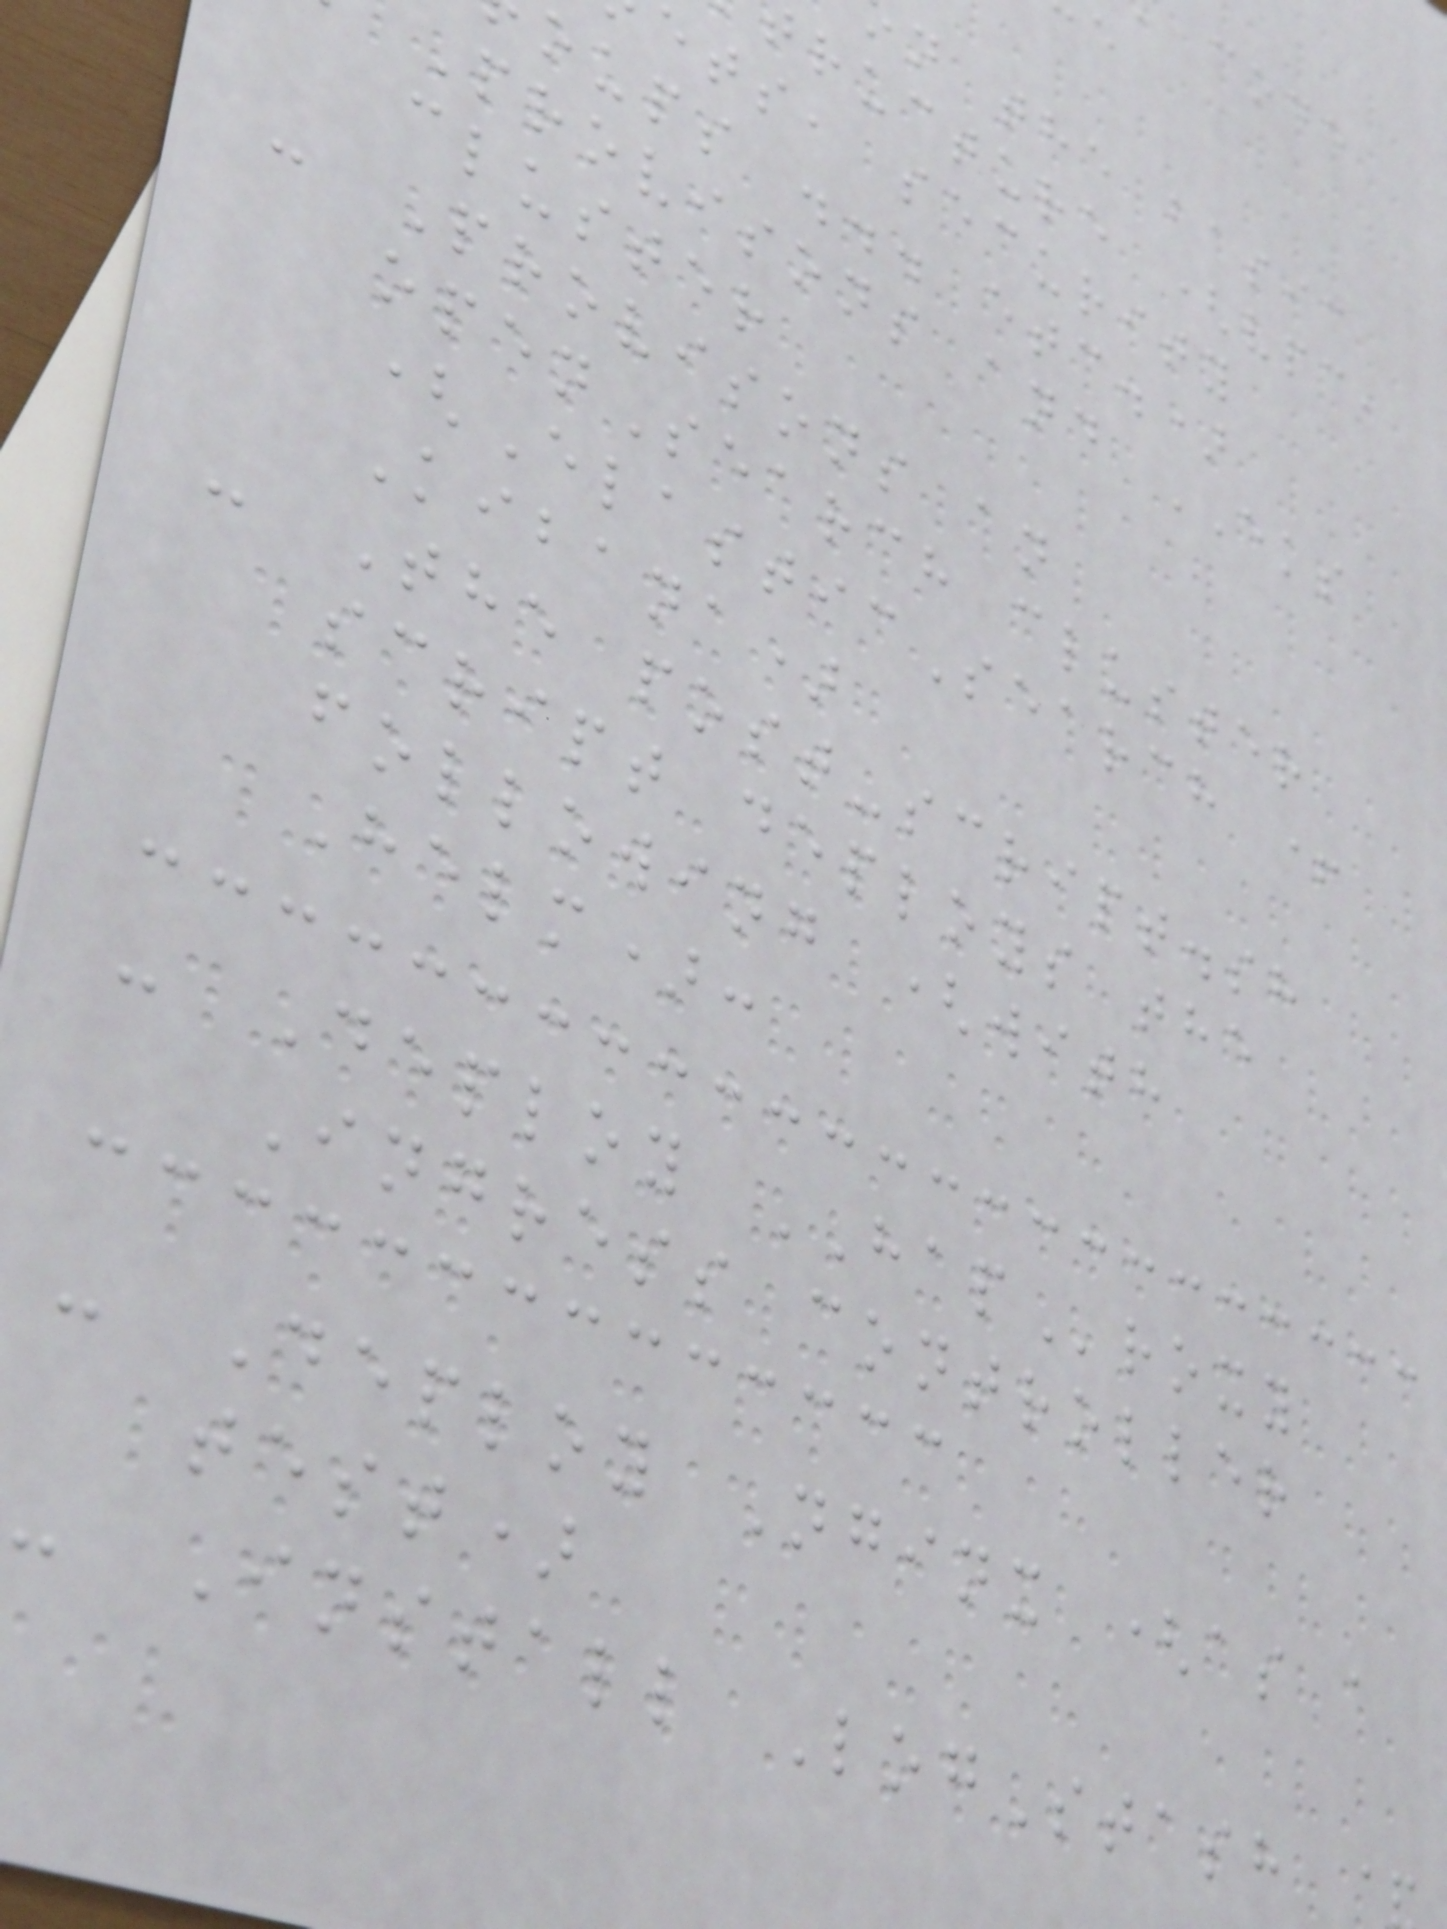n the basic
ructure (vpc,
ets, security
oups ... etc.)
Provisons and EKS
cluster
- Provisons an
openSearch cluster
(ElasticSearch +
Kibana)
- The post-script.sh
script deploys the
following (with
Helm):
- Deploy HAProxy
Ingress controller
- Deploy Nginx (as a
test)
- Install LogStash
